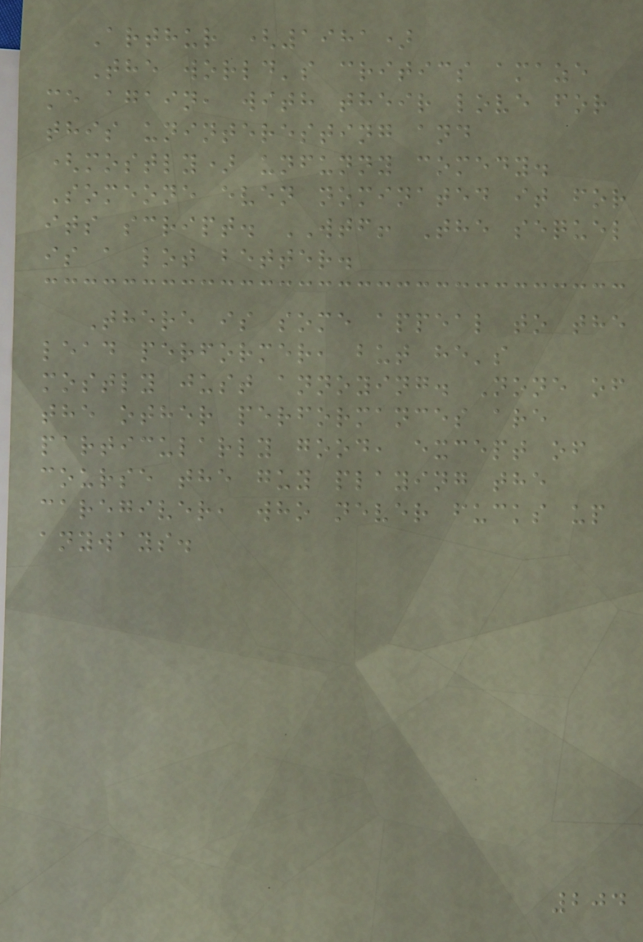Arthur (1981)
The world's critics amaze
me again, with their love for
this uninteresting and
(mostly) unfunny comedy.
Someone even nominated it for
its script. WTF! The sequel
is a lot better.
There is some appeal to the
lead performer, but he's
mostly just annoying. None of
the other performances are
particularly good, except of
course the guy playing the
caregiver, who never fucks up
anyways.
204
